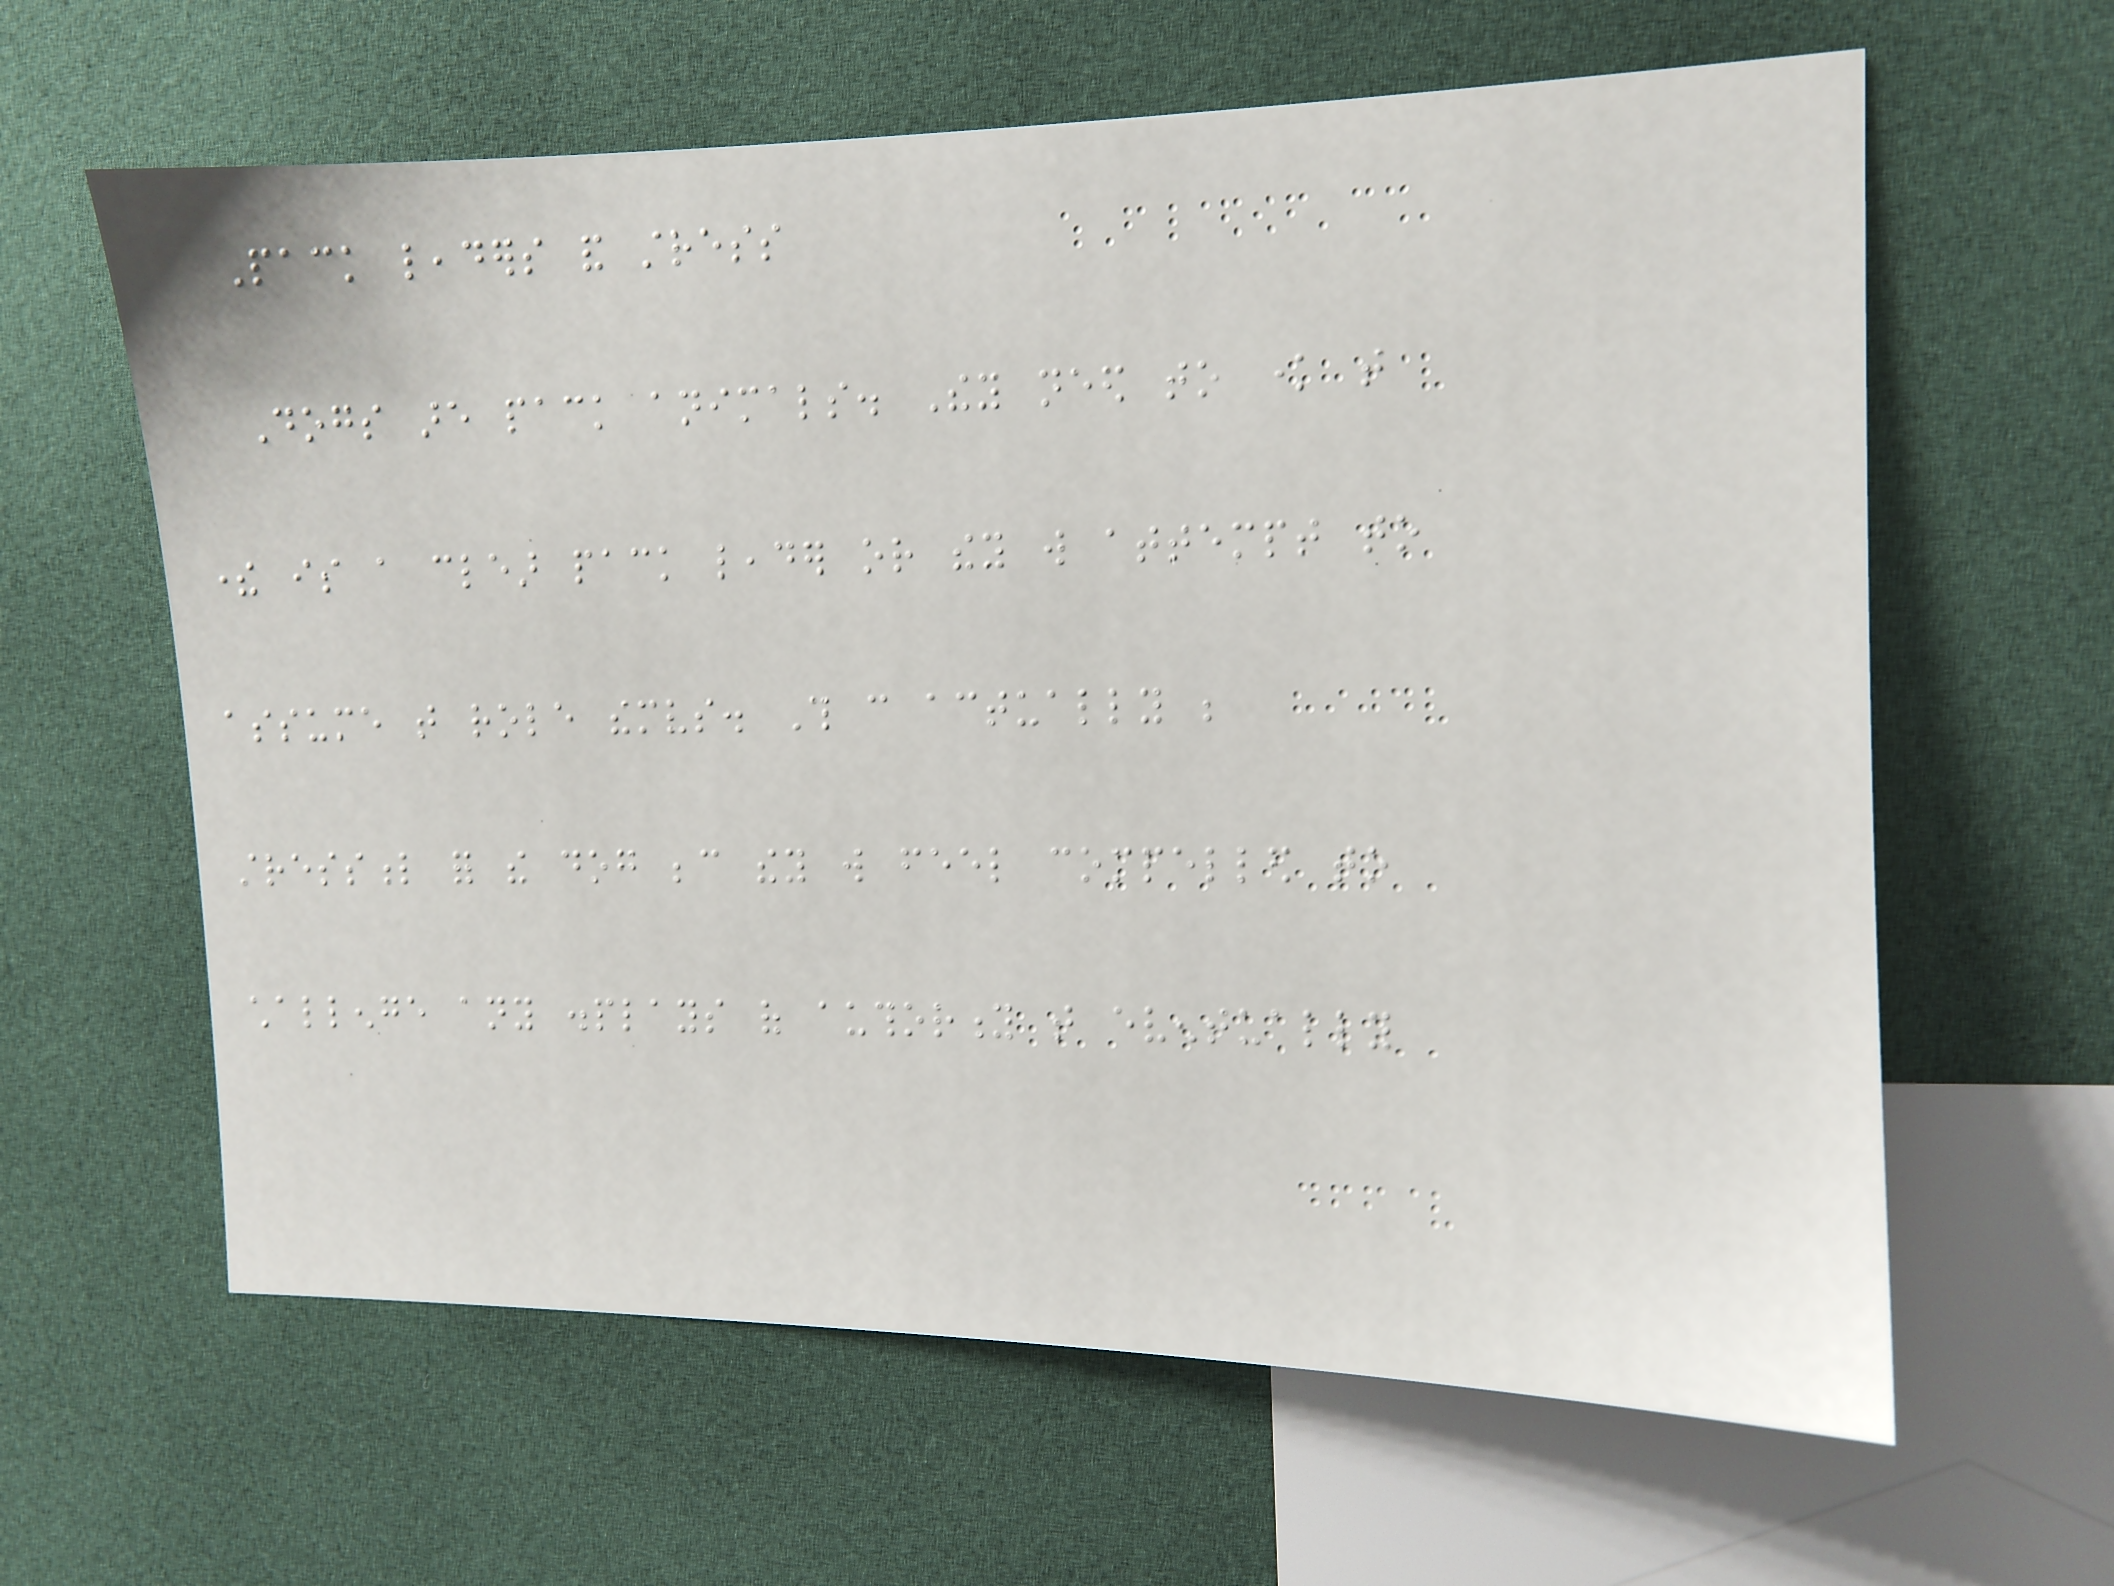Pack leaders and stress
Dogs are pack animals. They need to know that
there is a clear pack leader or they will attempt to
assume that role themselves. This can actually be
stressful for the dog because they will feel compelled to
challenge any displays of authority that eventually
